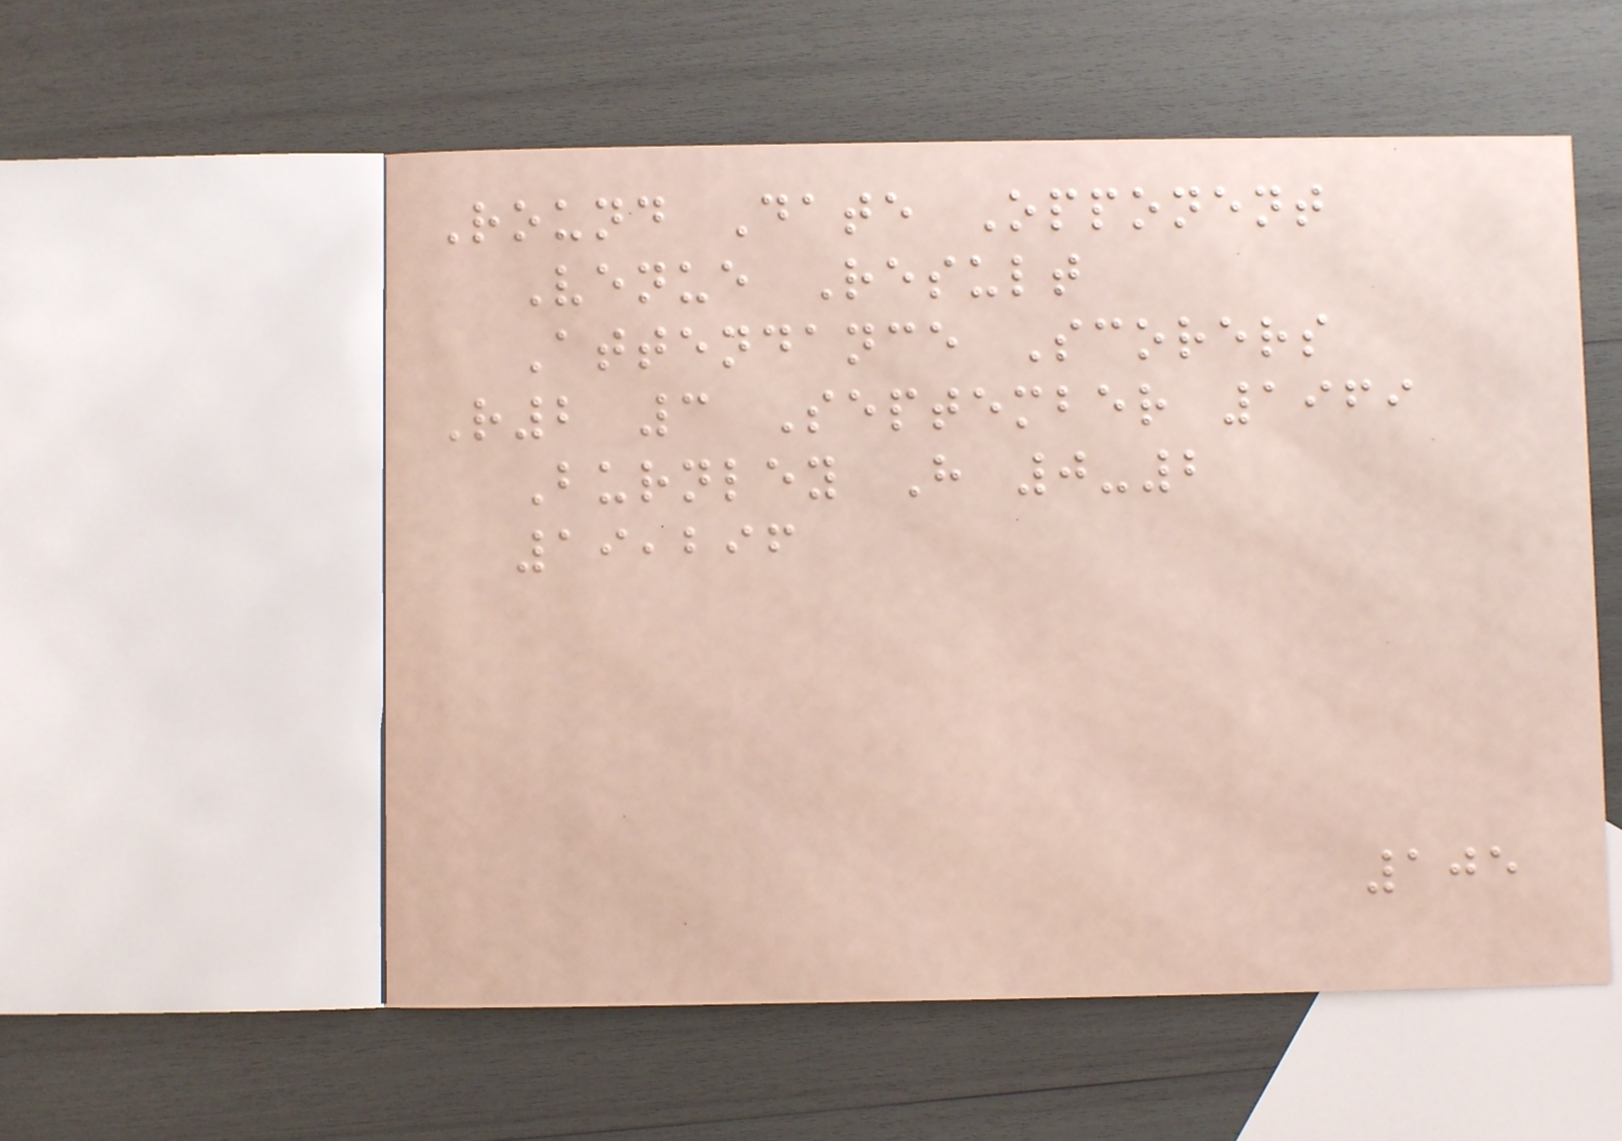Round Date Opponent
Venue Result
Attendance Scorers
R2 3 September 1969
Burnley H 0-2
19,296
105
